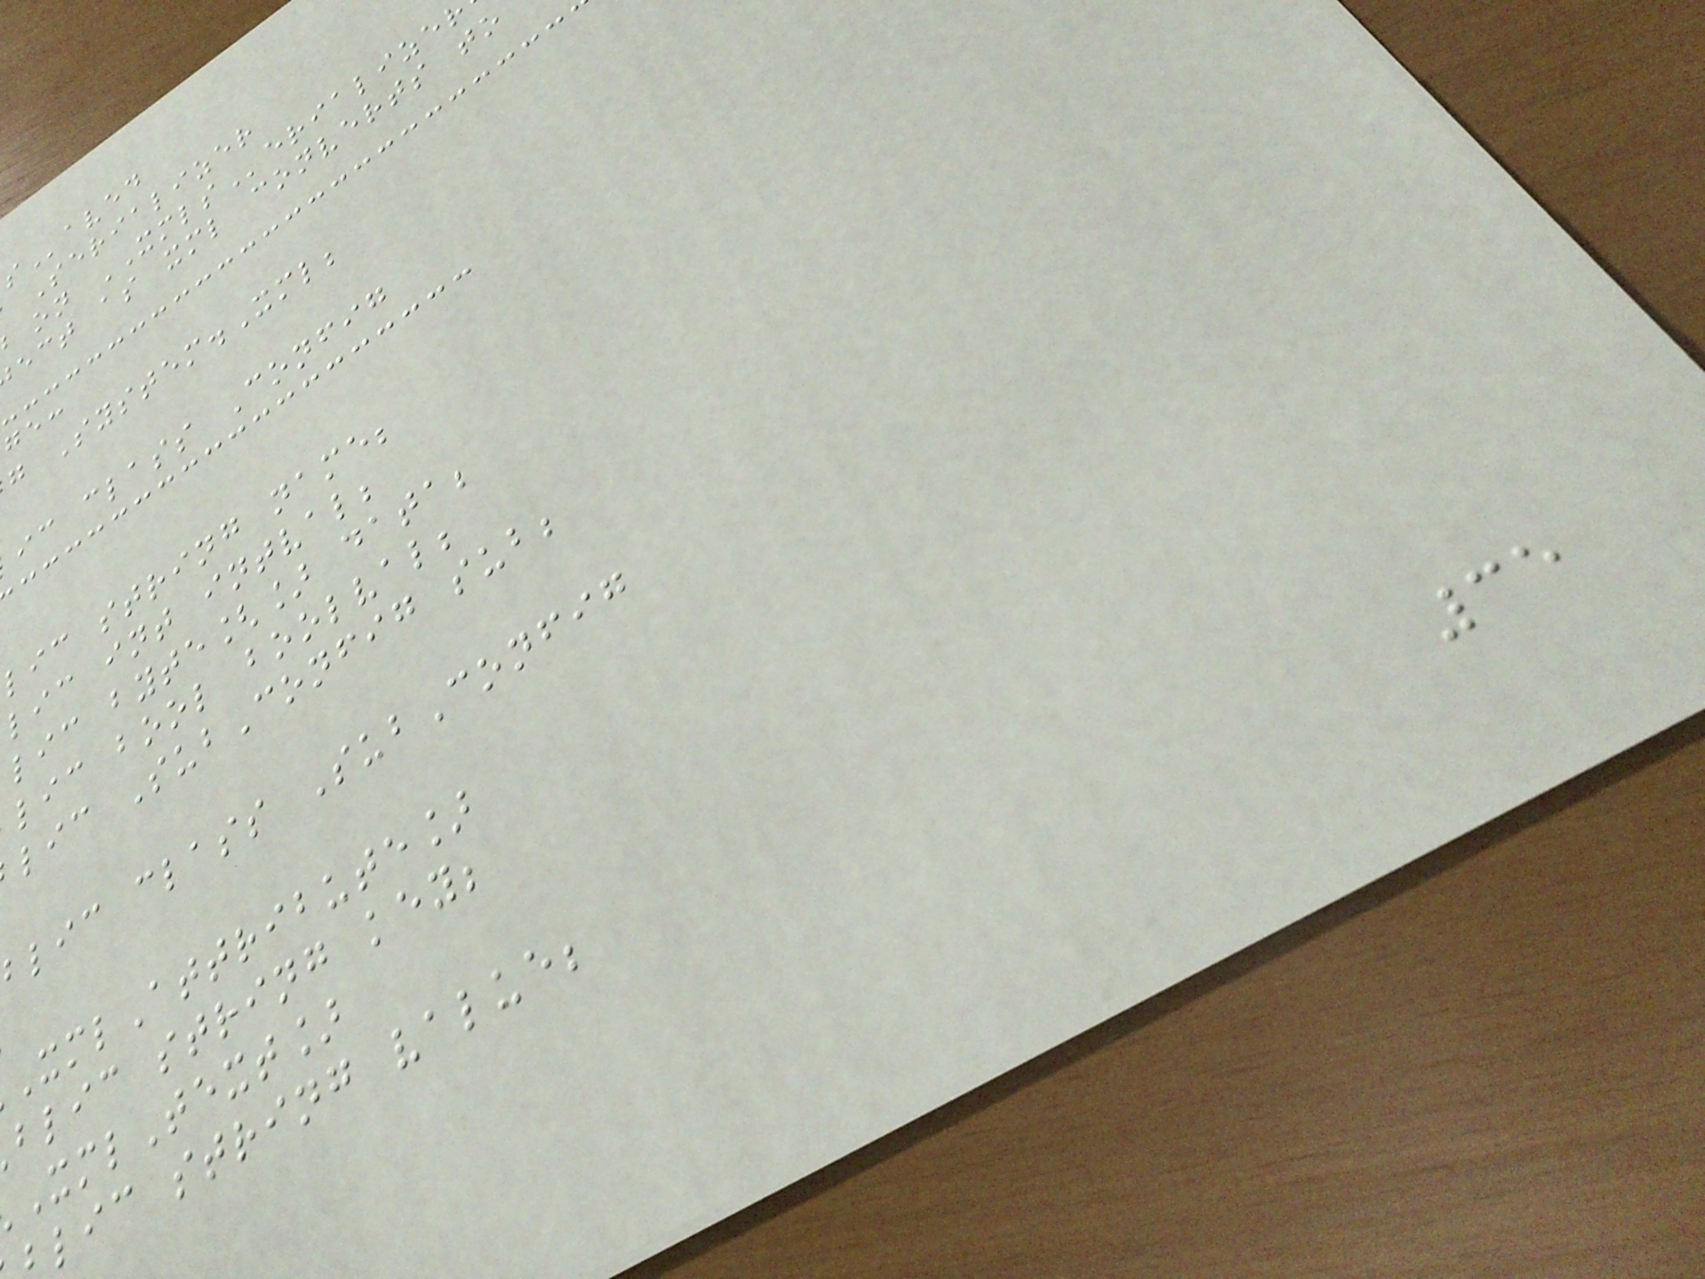aved
Serializer
on XMLSerialize
ect as xml converts to
g System.Xml;
ic class Config
lic string name;
lic int intval;
lic byte[] data;
lic bool boolval;
lic SubConfig sub;
blic class SubConfig
XmlAttribute]
blic string key;
XmlText]
lic string value;
35
